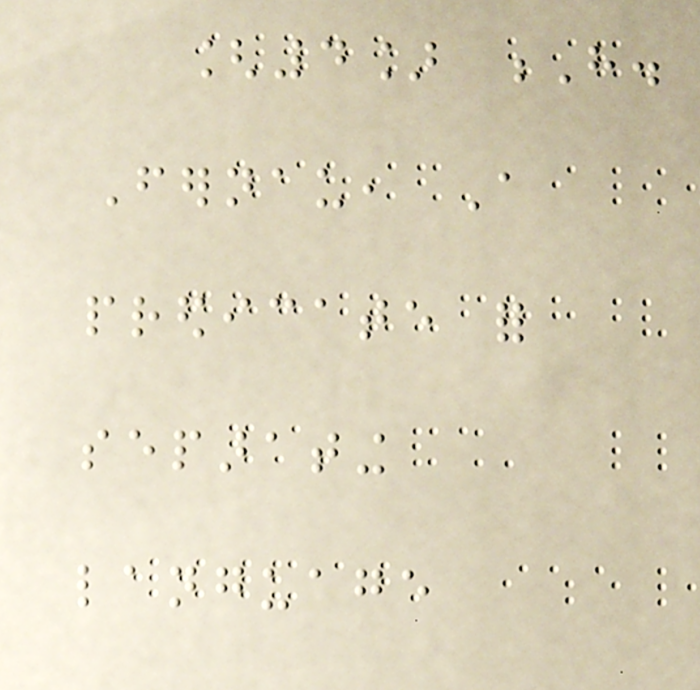[4] H.
Fernau, A
predicate for
separating
language
